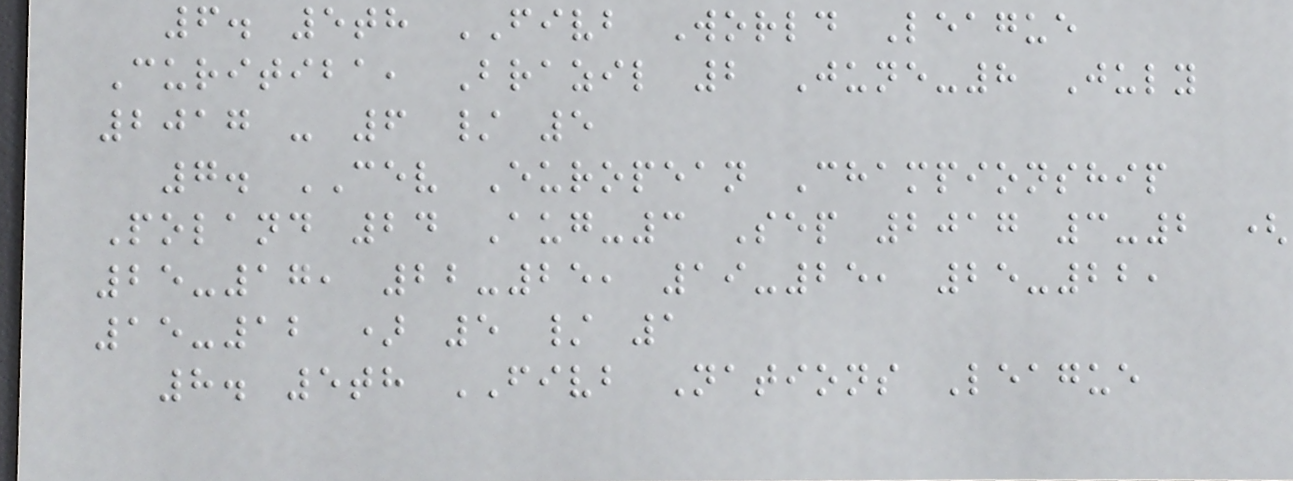6. 5th FIVB World League
Curitiba, Brazil 2 June-8 July
2017 - 6 / 5
7. CEV European Championship
Poland 24 Aug-3 Sep 2017 3-2 (
25-17, 22-25, 19-25, 25-22,
15-12 ) 5 / 1
8. 5th FIVB Nations League
